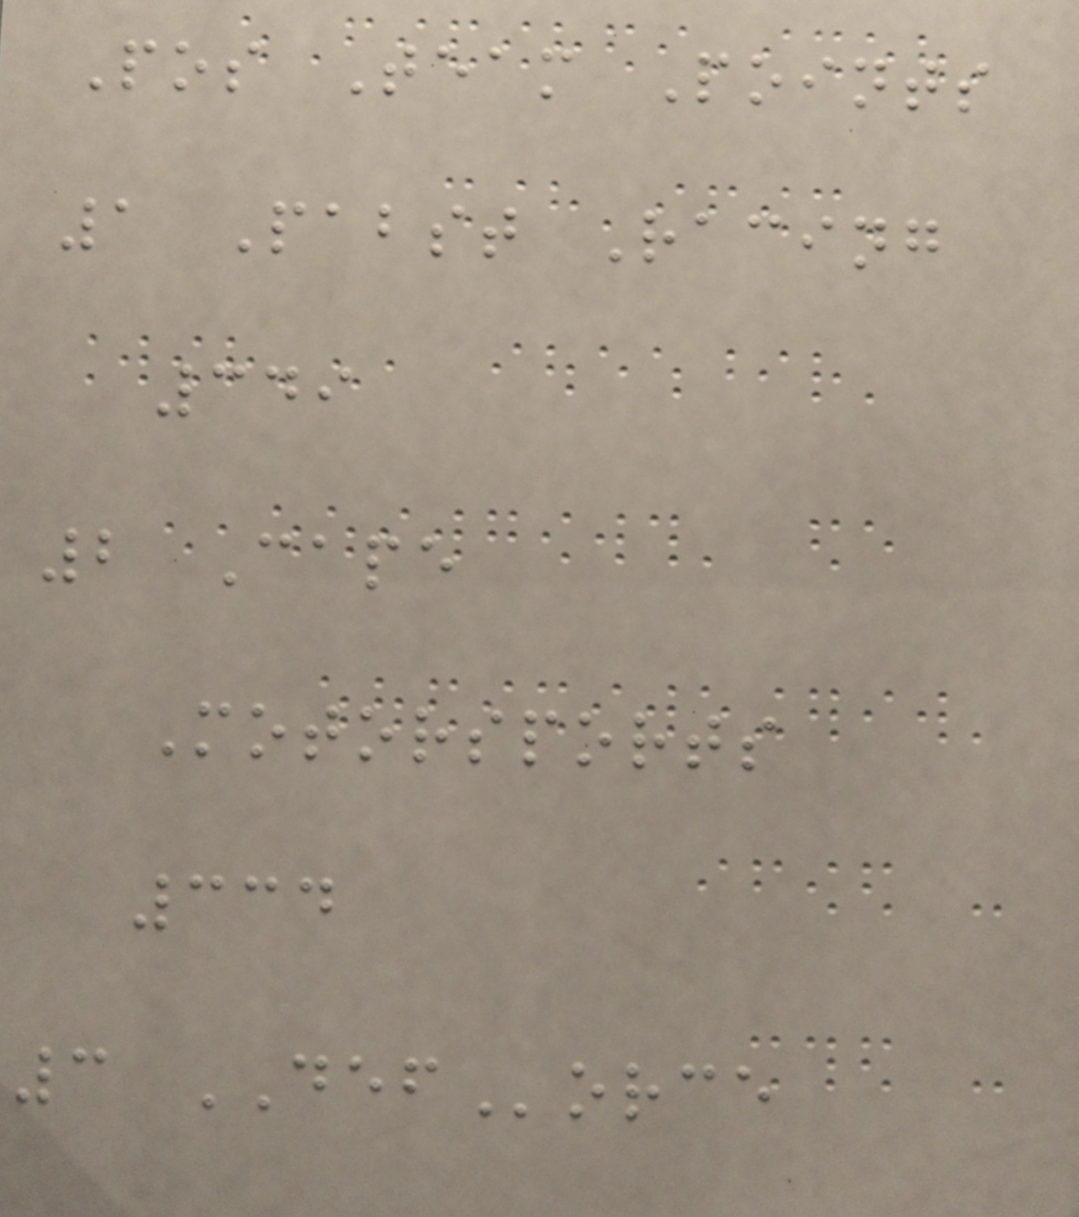Pos Team Points
1 Pabst Racing
349
2 Cape
Motorsports
334
3 DEForce
